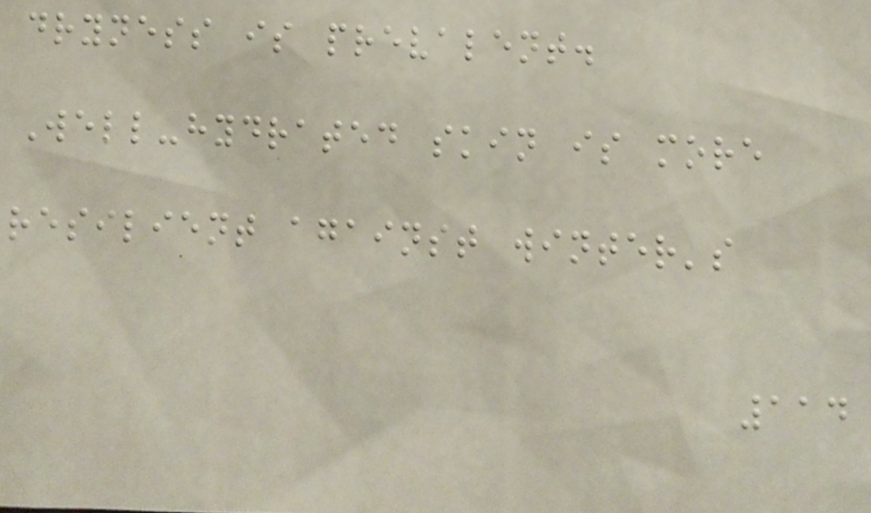dryness is prevalent.
Well-hydrated skin is more
resilient against winter's
114
